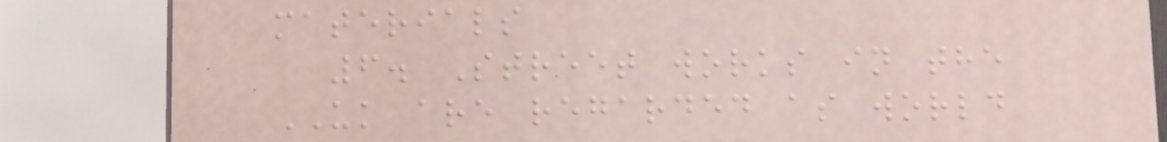materials
6. Street works in the
UK are regarded as world
